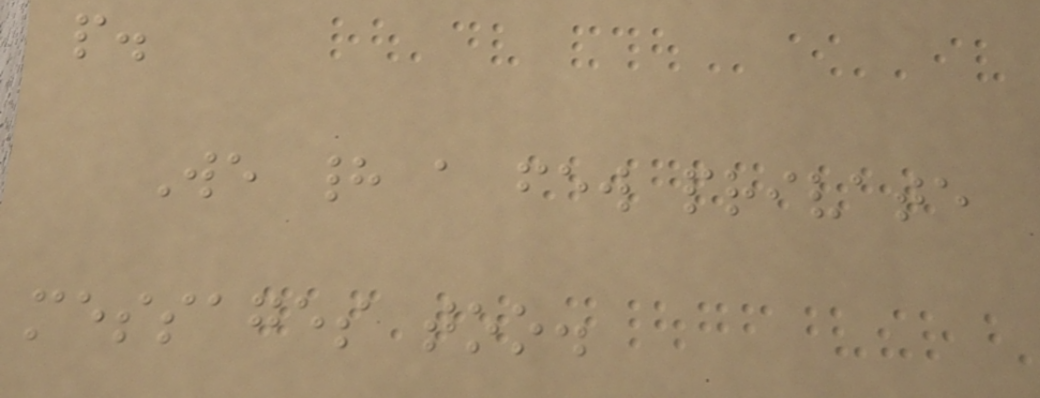people.
We had a few private
messages too.
